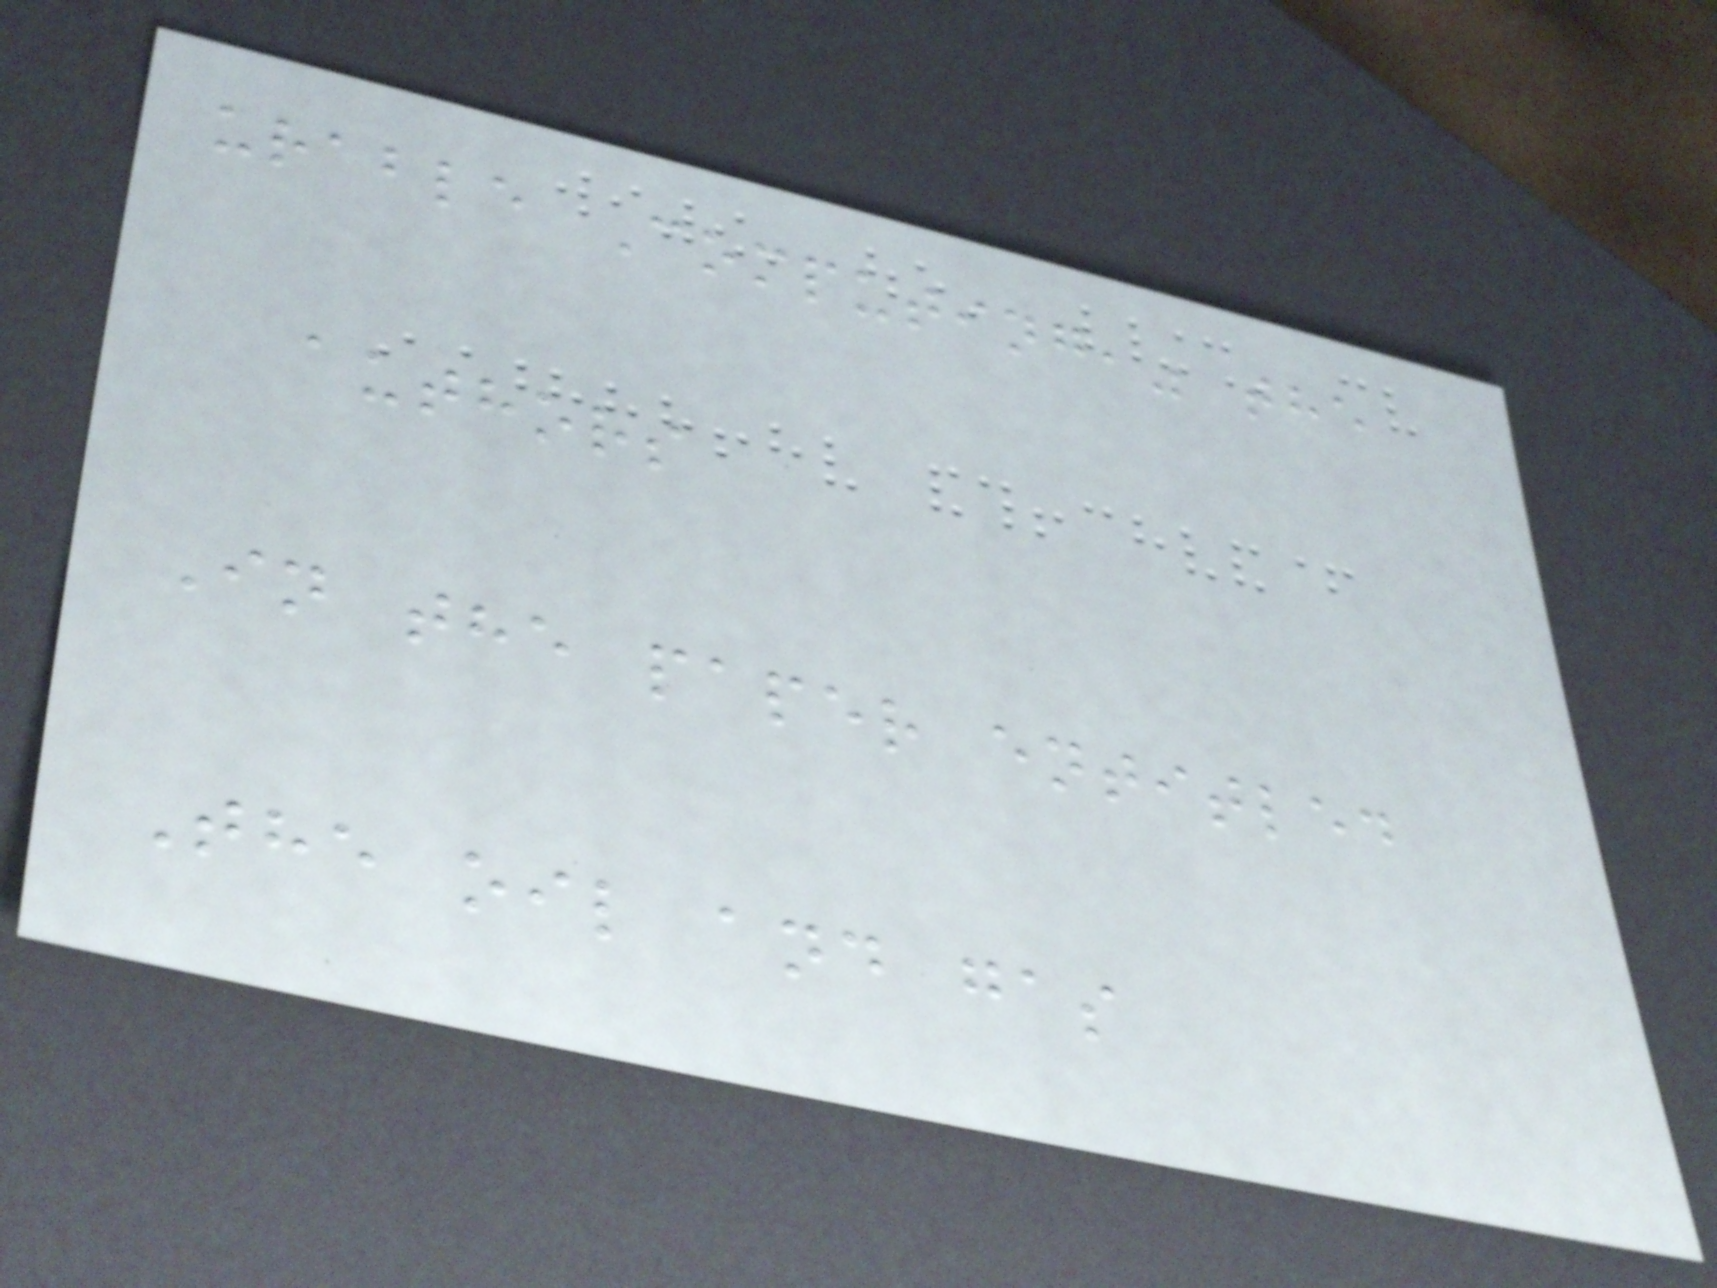urable Computing," the
authors
In the paper entitled
The oil and gas
